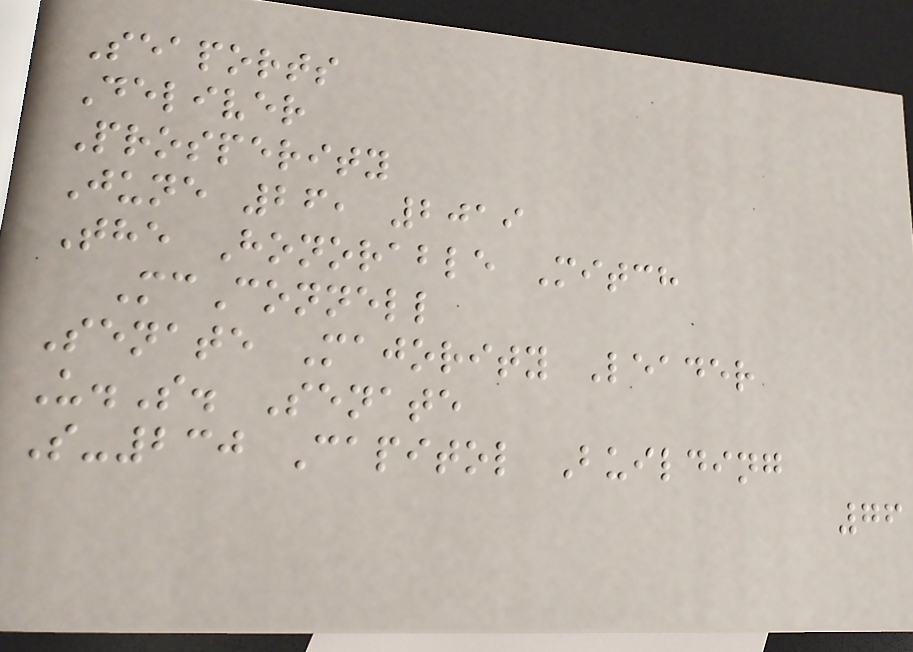Seaports
Deliver
Prosperity
June 26, 2019
The Honorable Mitch
McConnell
Senate Majority Leader
U.S. Senate
S-230 Capitol Building
76
